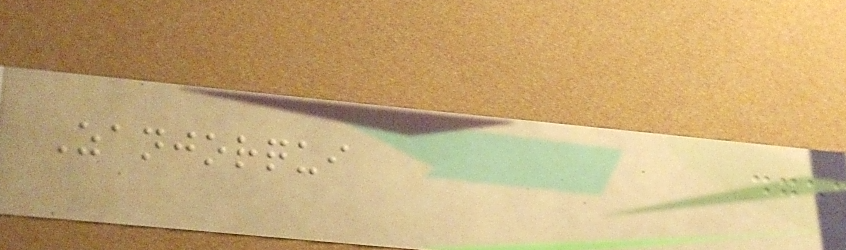Zanjorqui
